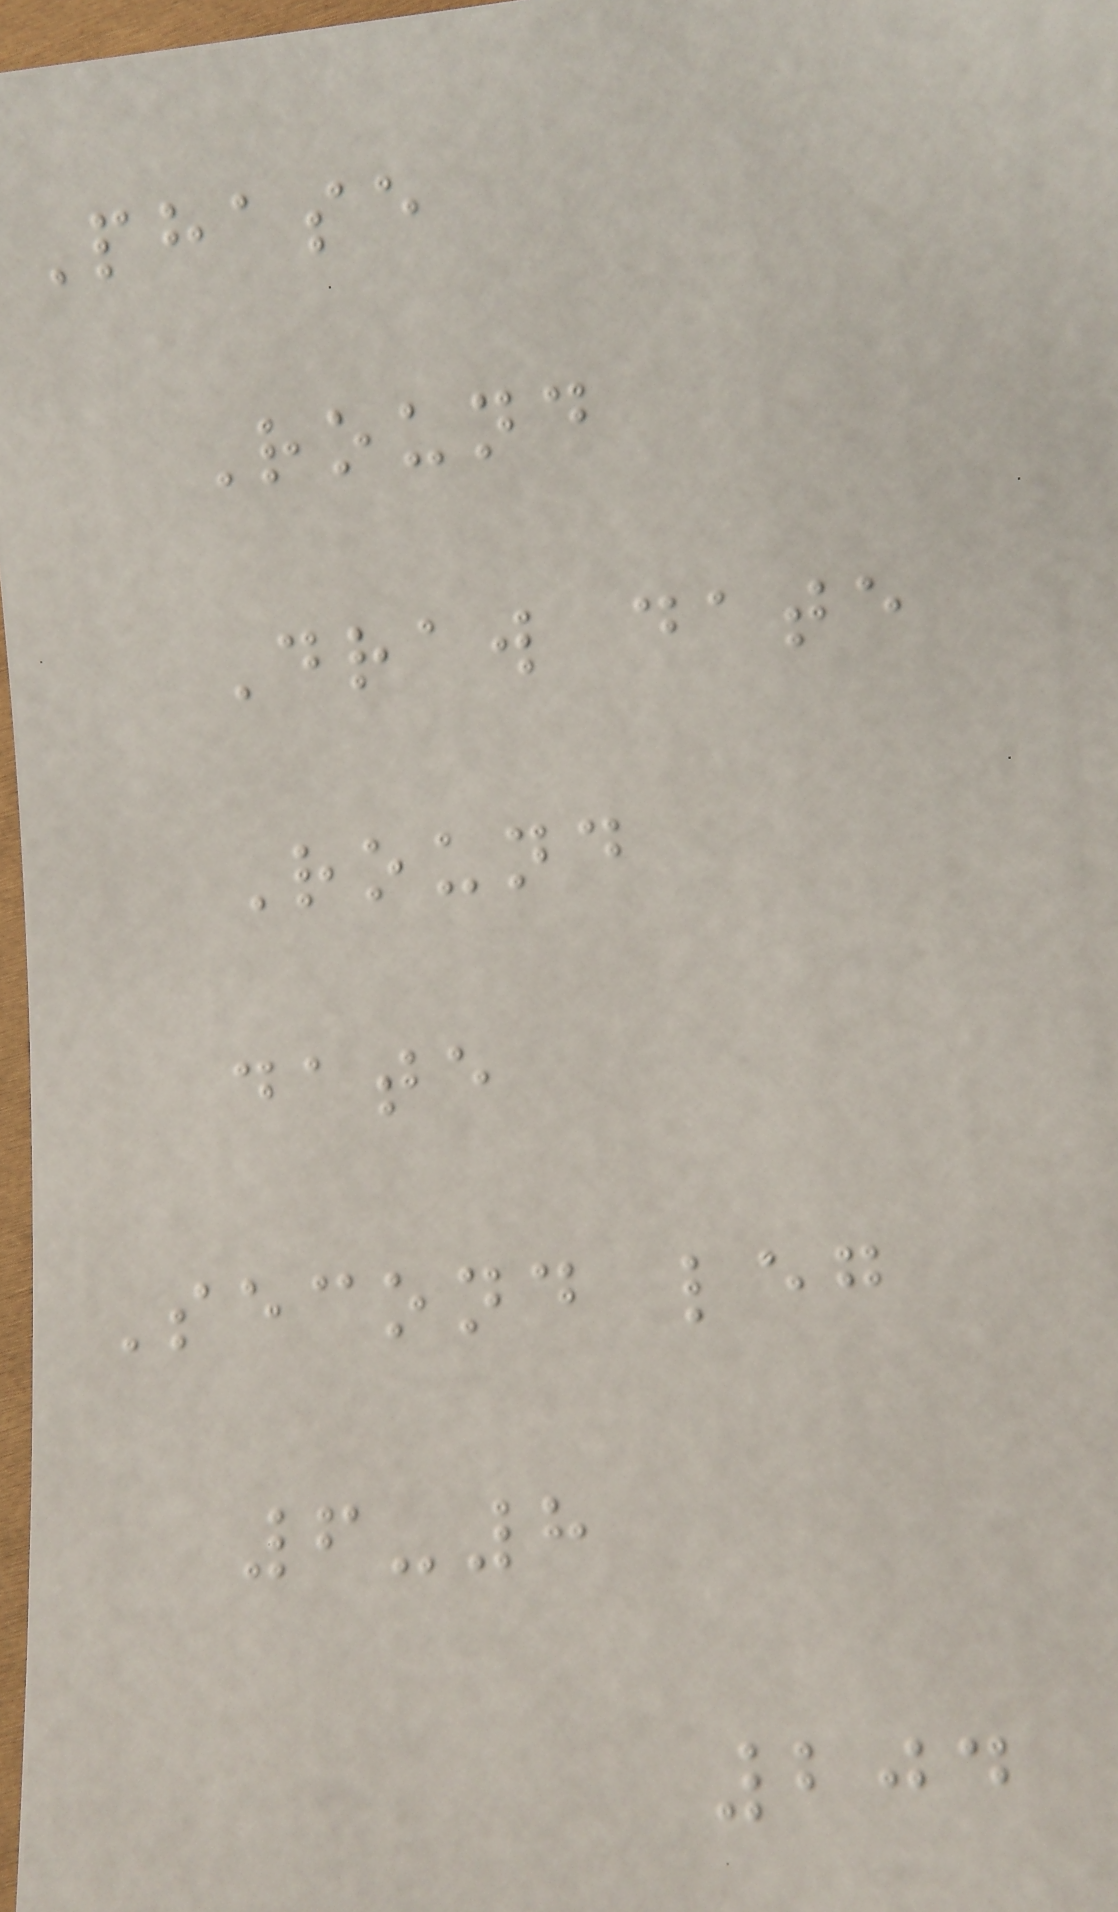Phase
Round
Draw date
Round
date
Second leg
6-8
204
